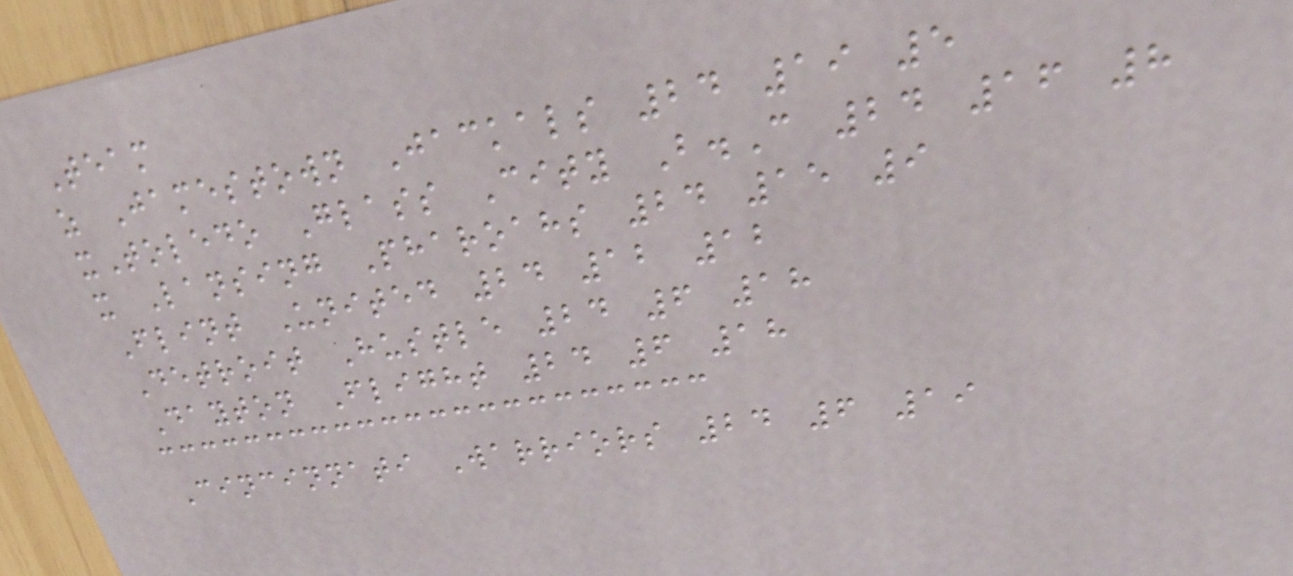Team
z Jamestown Jackals 24 19 5
xToledo Glass City B.C 24 16 8
x Lansing Pharoahs 24 15 9
Flint United 24 12 12
Detroit Hustle 24 6 18
Dayton Flight 24 6 18
Cincinnati Warriors 24 6 19
